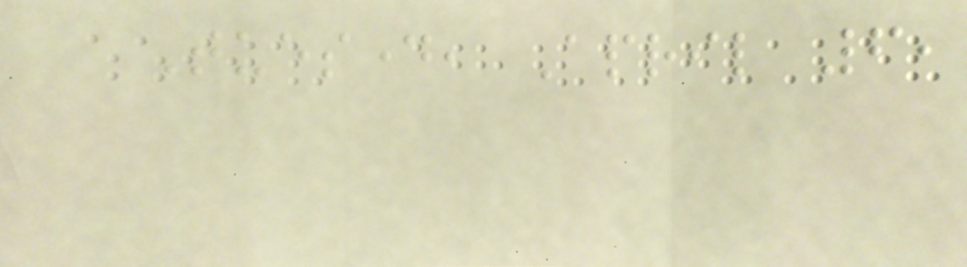Tuesday, April 6,
